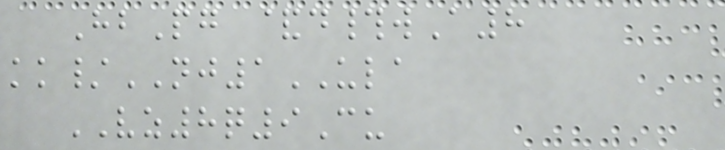HbPg &d#wA8
kk/NJ1ULA
VZ8q9Cu
